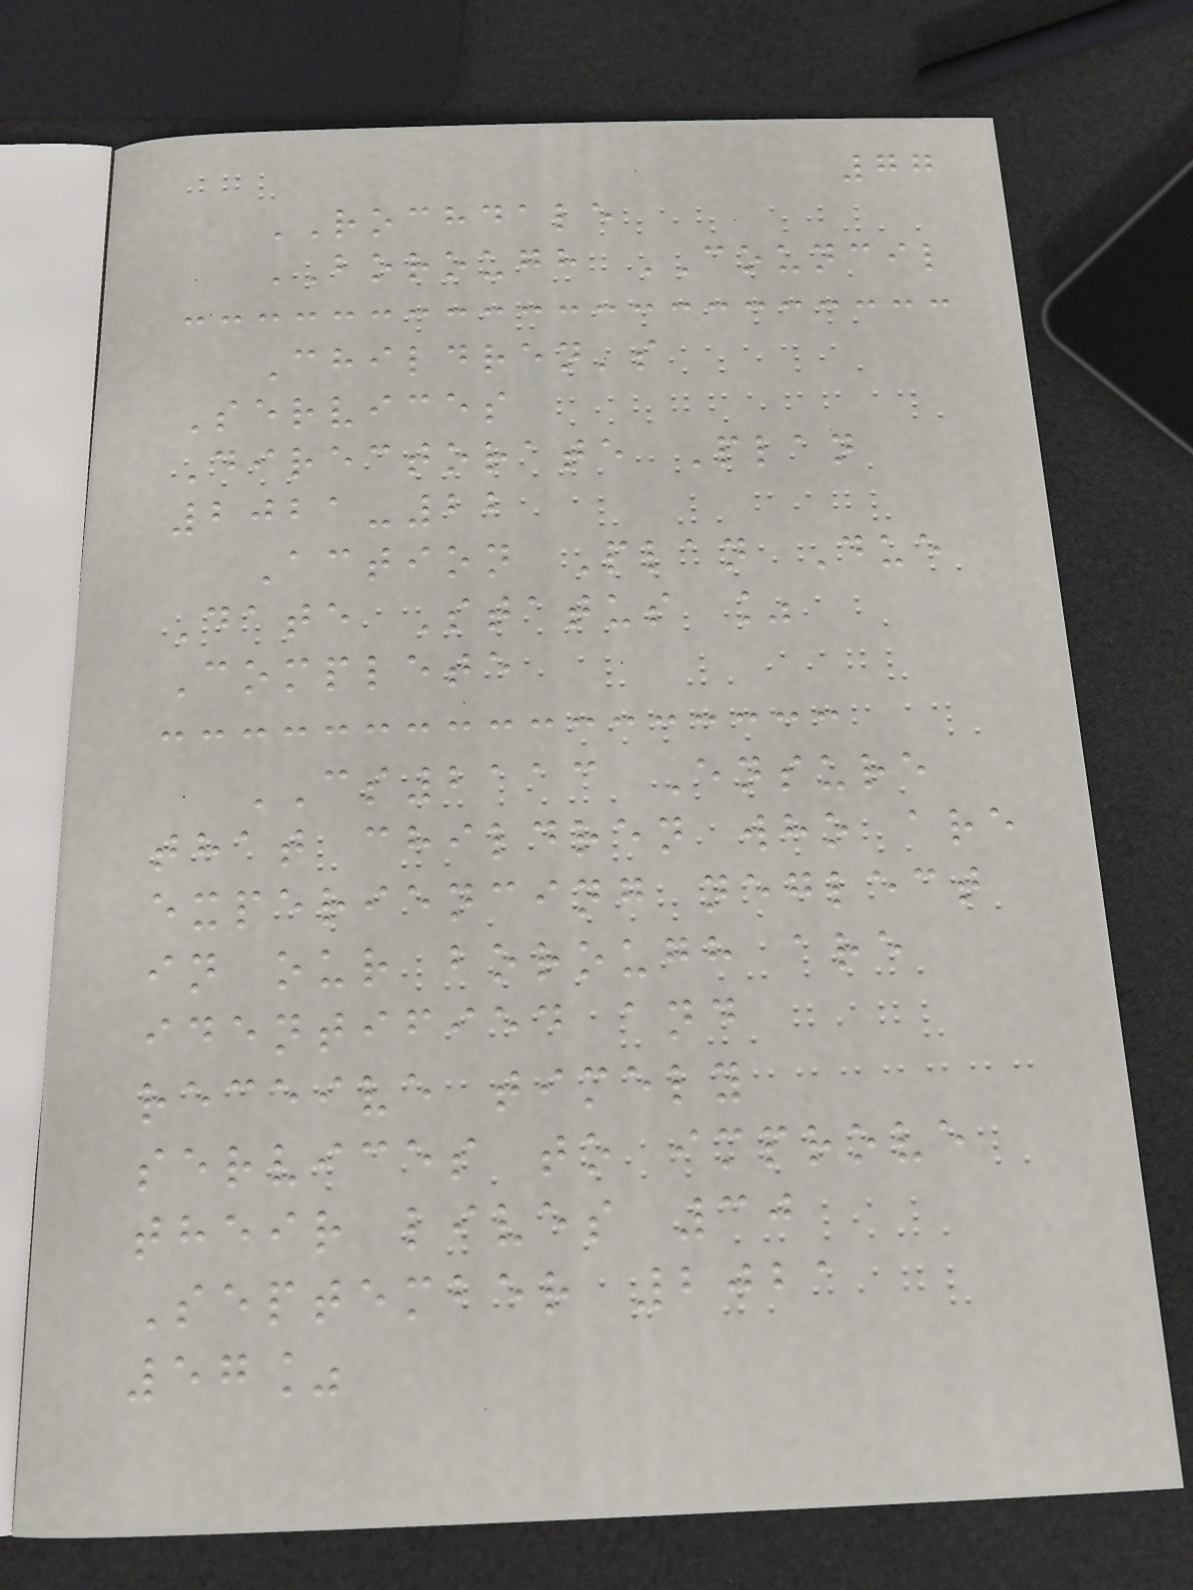77
ROCHDALE
BOROUGH COUNCIL
Children's
Services
Directorate Plan
2021-22
Action Plan Due
Date Status %
Complete
CS2113 Ensure
that children who are
experiencing neglect
in our borough are
identified and
receive timely
services to improve
their lives 30
September 2021
57%
